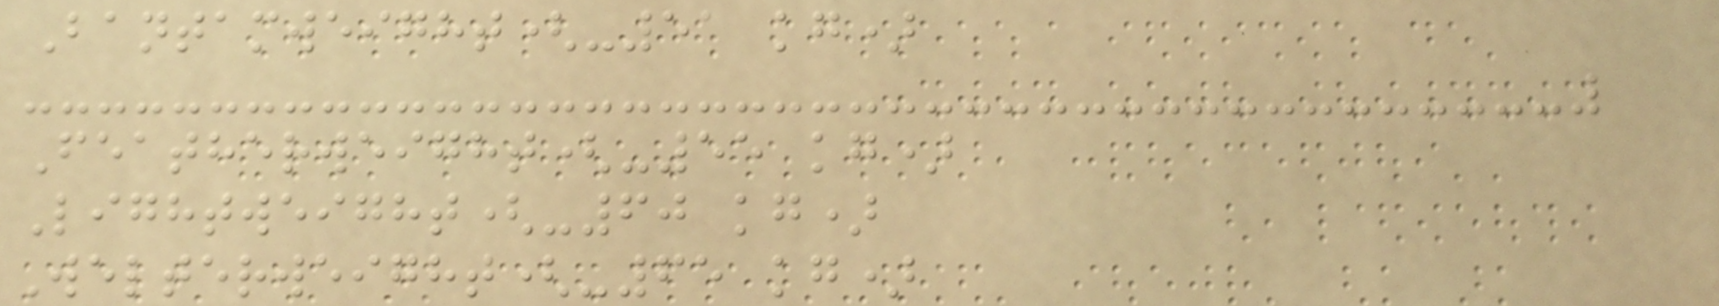Bantamweight(-51 kg)
Featherweight(-55 kg)
Lightweight(-60 kg)
Welterweight(-65 kg)
